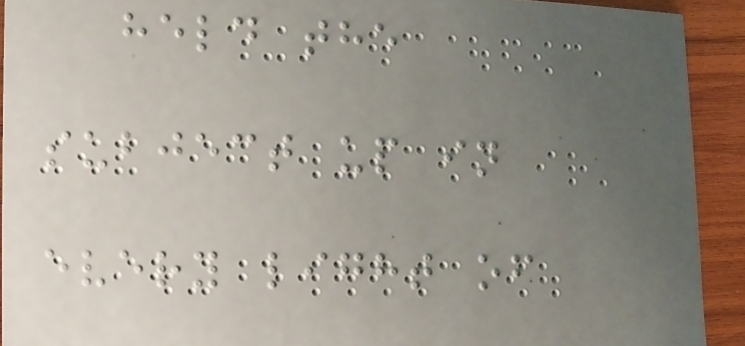held the
subject up in
every light of
